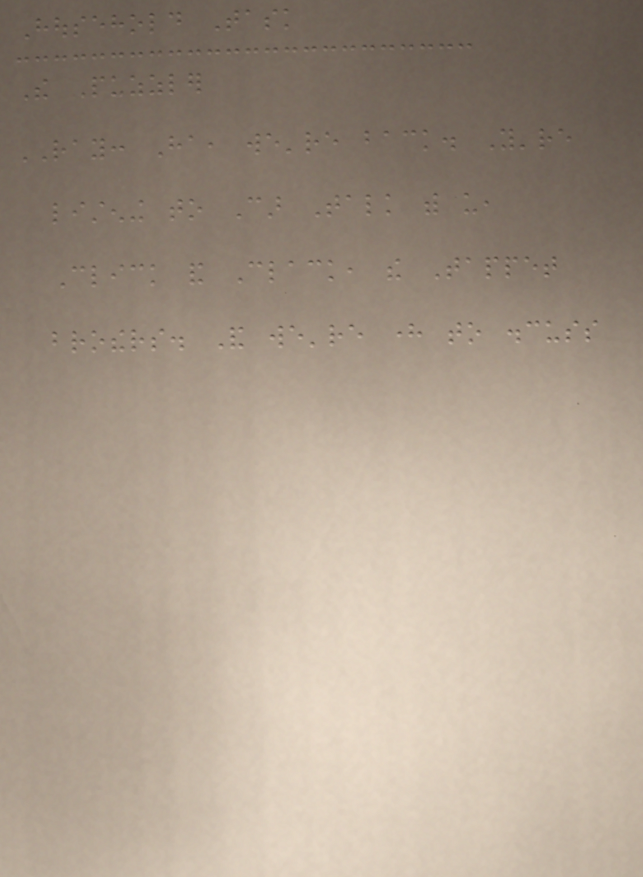Household Task
The Puzzler
RAY: Ha, we're back. You're
listening to Car Talk with us,
Click and Clack, the Tappet
brothers. And we're here to discuss
